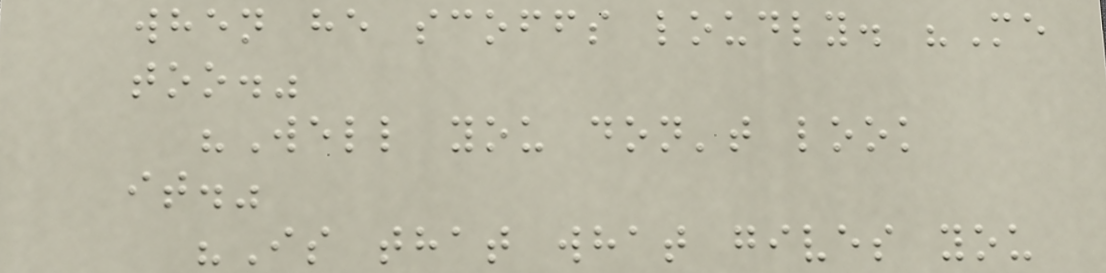when he scoffs loudly. "Me
too."
"Well you don't look
it."
"Is that what gives you
